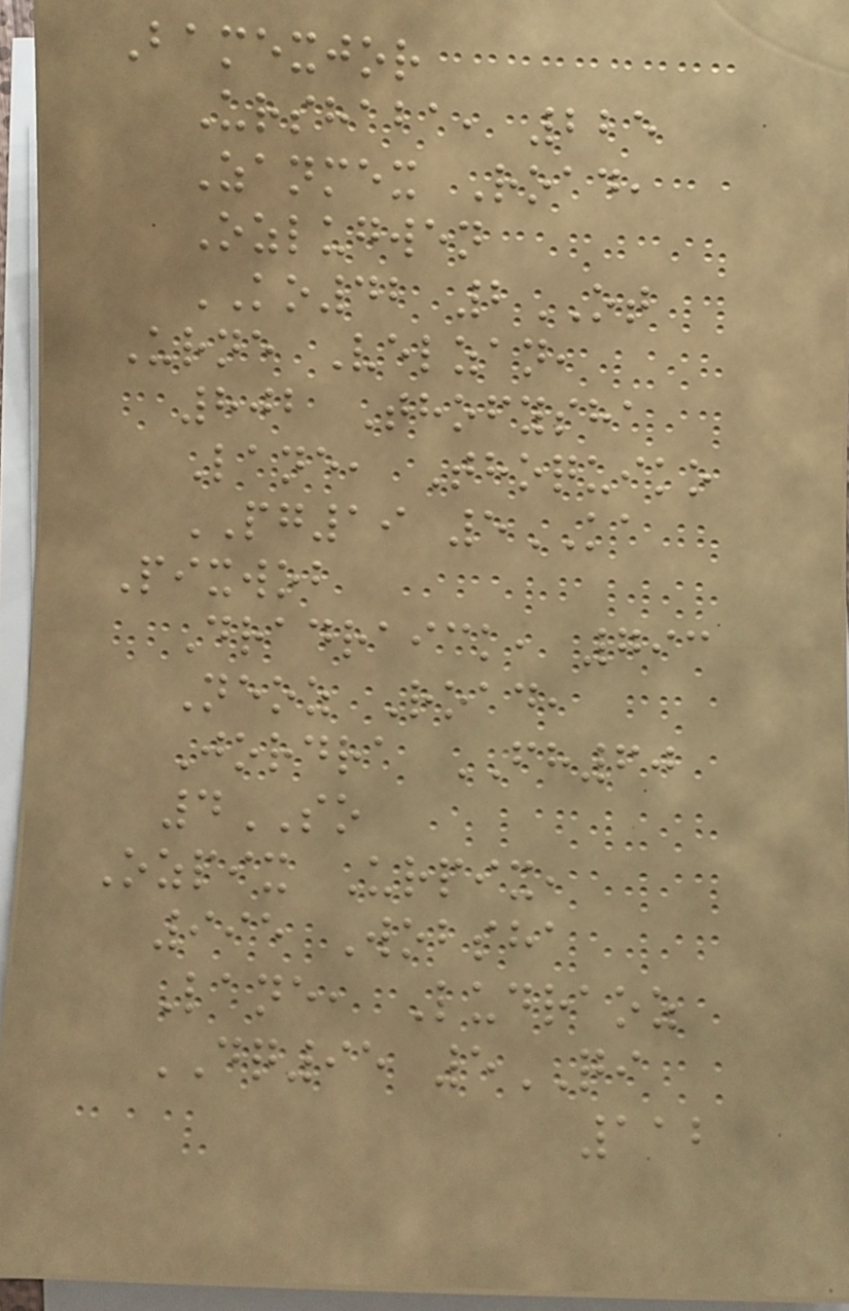Bamexjor
Urshaba, 225
Zanmex Road,
Ozlugwen
KO42 2OT
Urne Velzan,
802 Thofysha
Lane, Thoquiko
PG19 5KA
Pixwob
Dradraick, 793
Neoz Road,
Jordra FH60
4SO
Ozpix Urpix,
995 Wobsha
Lane, Ludraoz
DQ95 5QI
112
